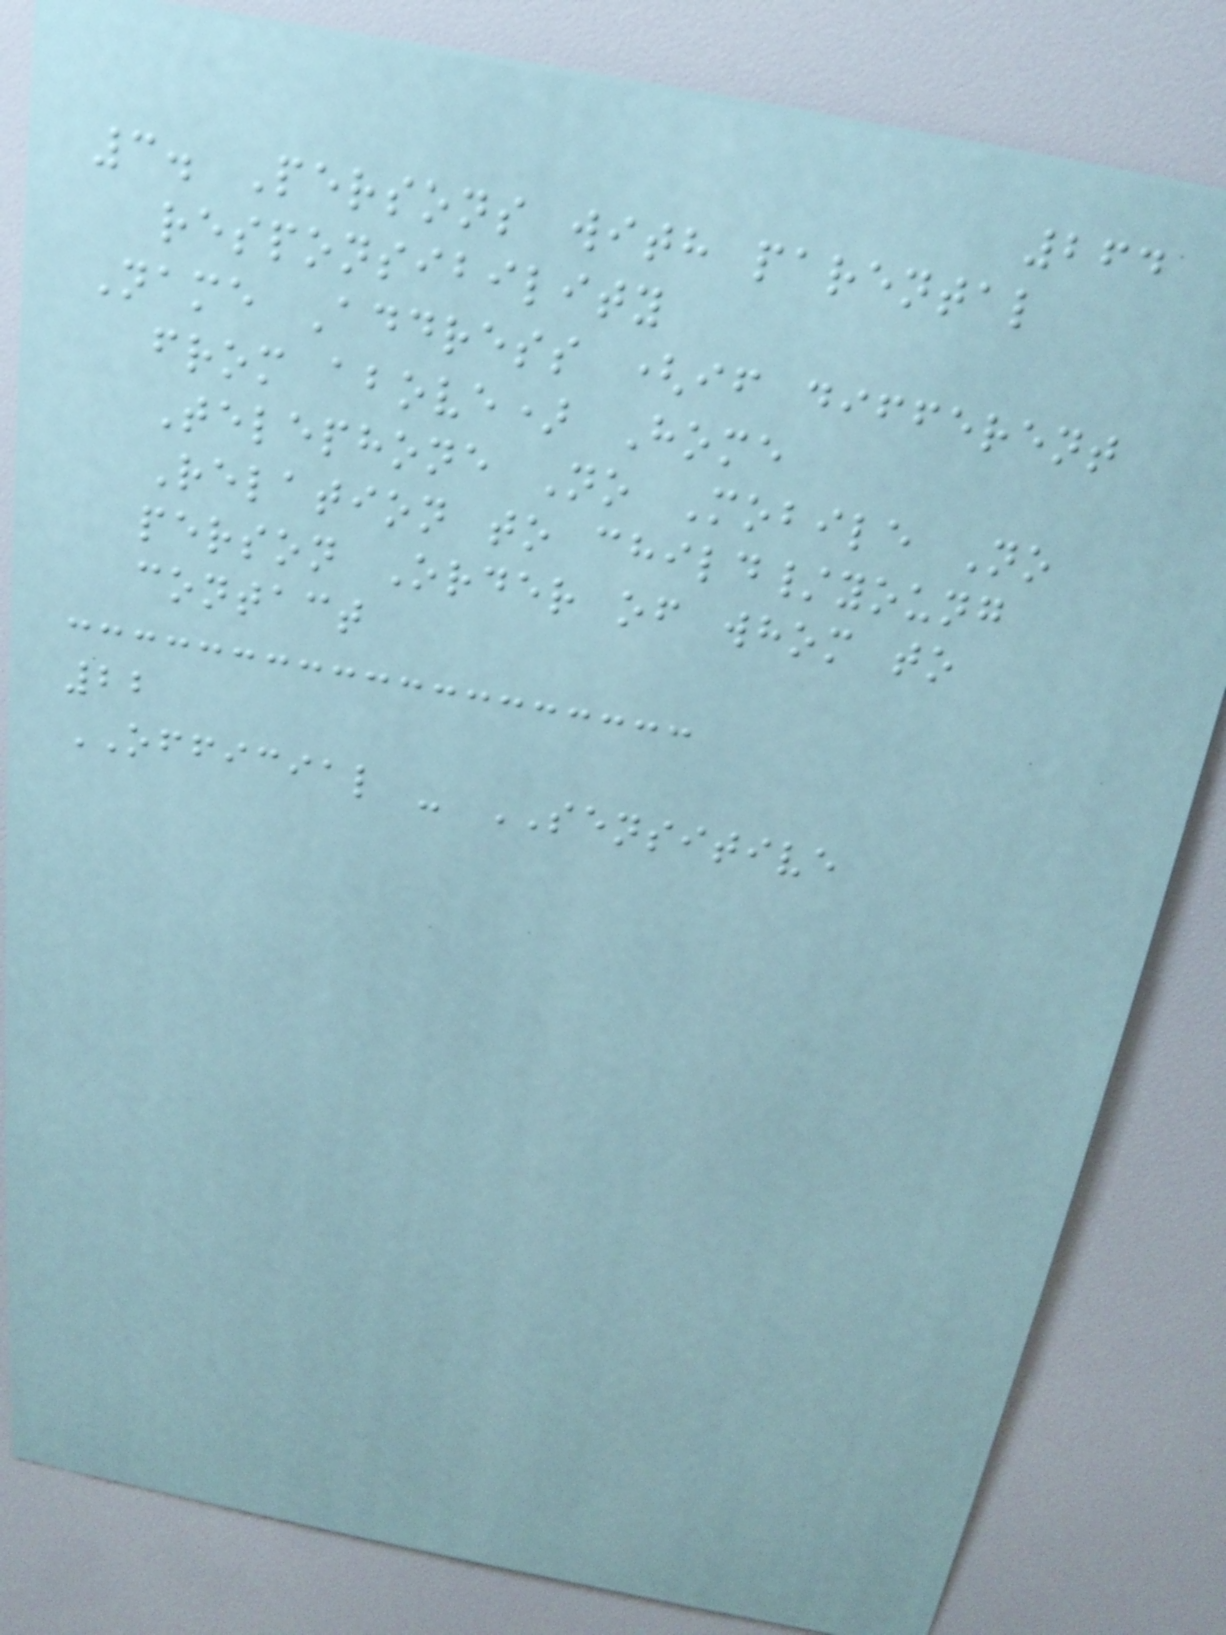264
3. Persons with parental
responsibility
Name Address (if different
from above) Home
Telephone No Mobile No
Relation to child/young
person Order of whom to
contact
22
OFFICIAL - SENSITIVE
